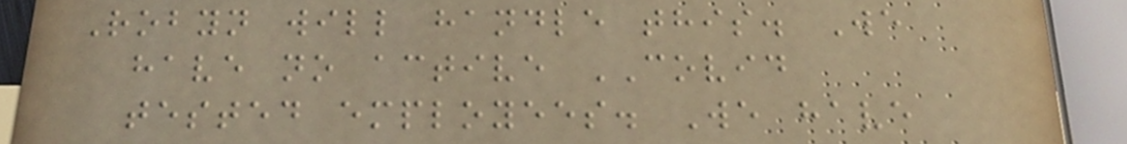Robyn will handle this. We
have no active COVID
tested employees. We have
